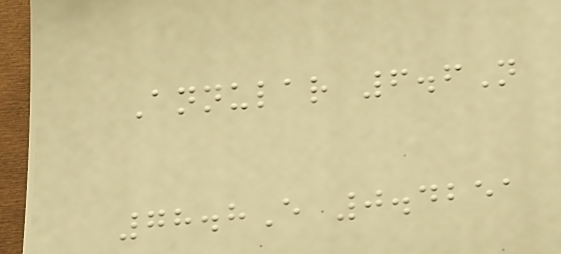Annular 6.6N
78.8E 0.4251
